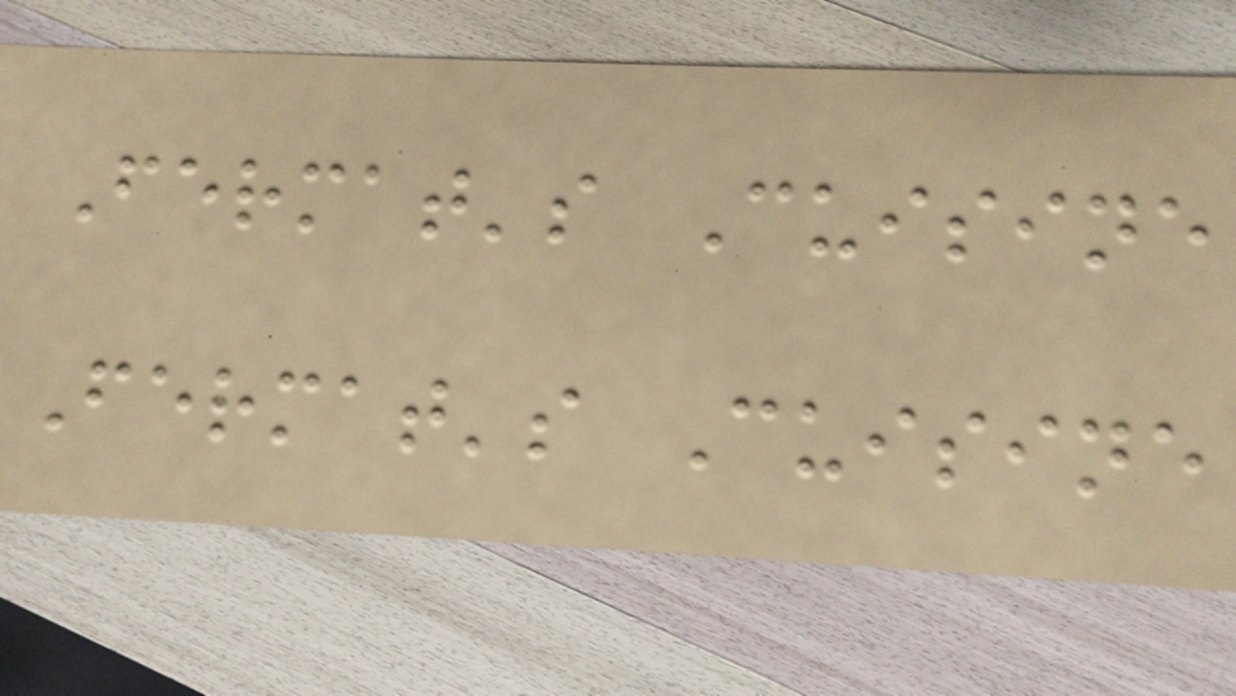Fermat's Cuisine
Fermat's Cuisine
